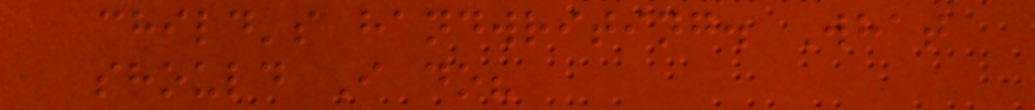child's handwriting. What
should I do?
